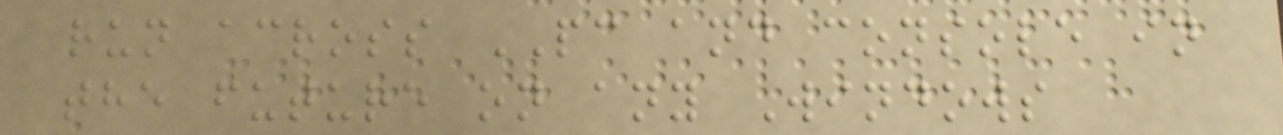run across PC and console in
the future on any Windows
